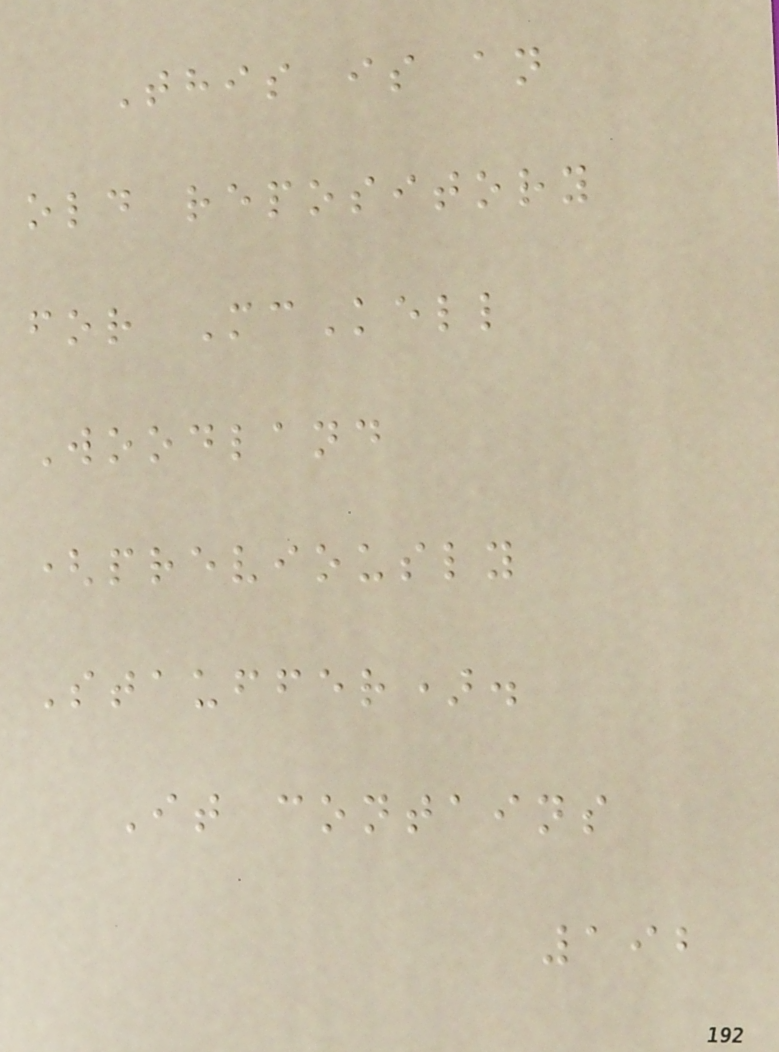This is an
old repository
for McKell
Woodland
(previously
Stauffer).
It contains
192
